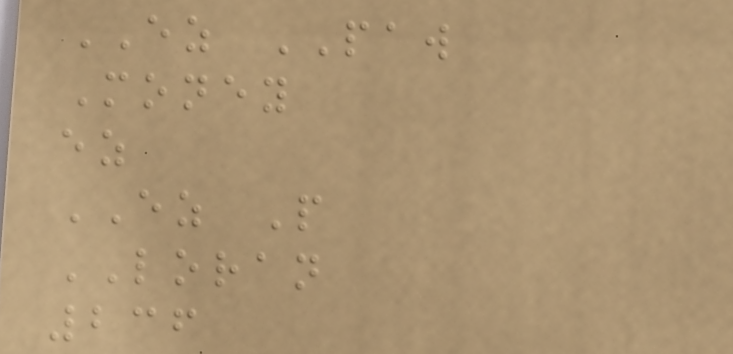EZ PAW
Money
ez
EZ P
LORAN
236
